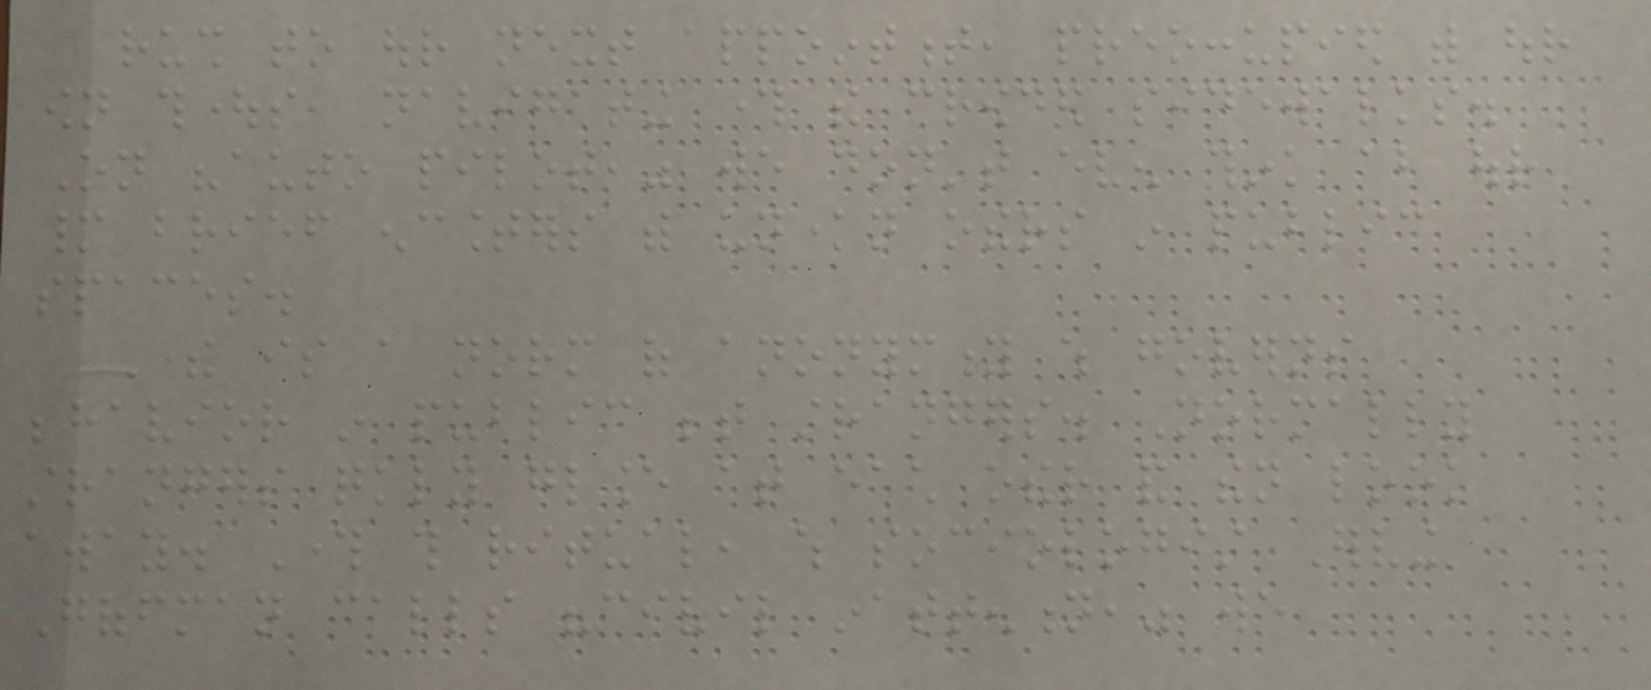rush to our next appointment, preoccupied with our
own thoughts, navigating through the crowded sidewalks.
On "auto pilot," we don't even think about our
many brief encounters with unknown others in public
spaces.
There is a norm of anonymity which governs
behavior in public between strangers. Normally
strangers quickly glance at each other and then look
away. Through this ritual, which sociologist Erving
Goffman calls "civil inattention," we
